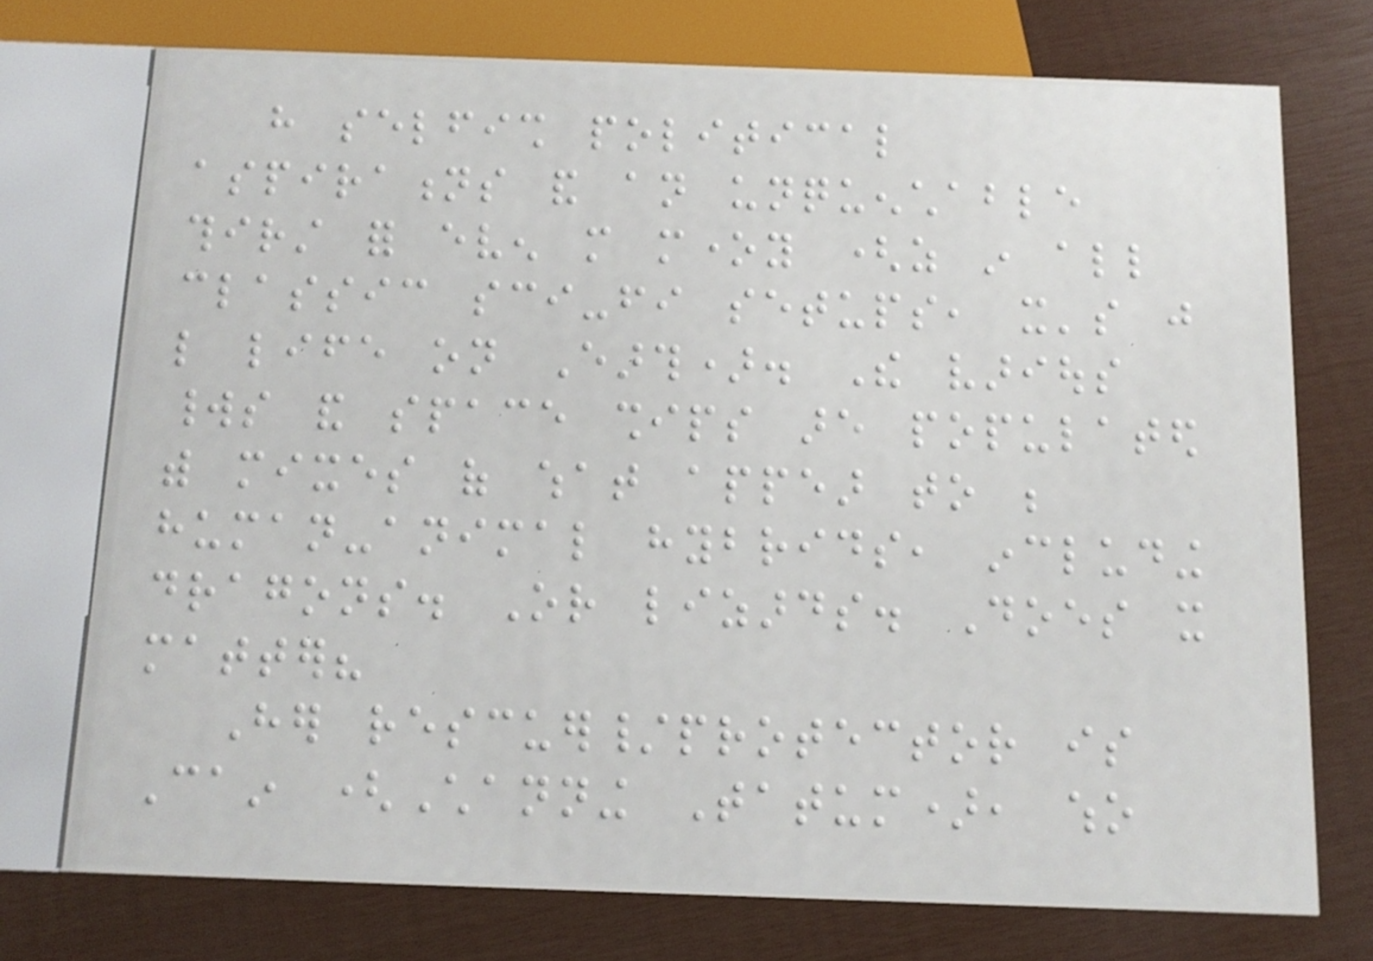have selfish political
aspirations and an unquenchable
thirst for even more money (as in all
classic sci-fi setups, it's just
like life on Earth). The various
worlds and space ships are populated
with mixes of what appear to be
human-animal hybrids, including
dragons. Or lizards. Does it
matter?
Her rescuer/protector is
Cain (Channing Tatum), who
